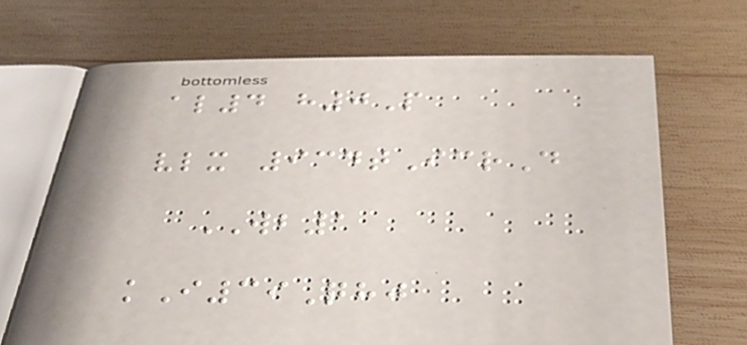al4 h0P
vlx 934tIcrD
WB1
kI39Qhj
